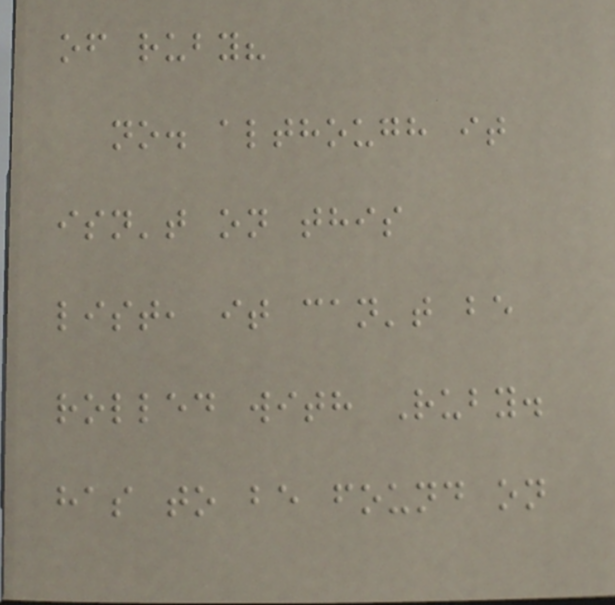of ruby?
no. although it
isn't on this
list, it can't be
rolled with Ruby.
has to be found on
